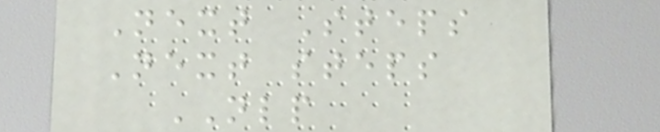Next Steps
Next steps
NLP
